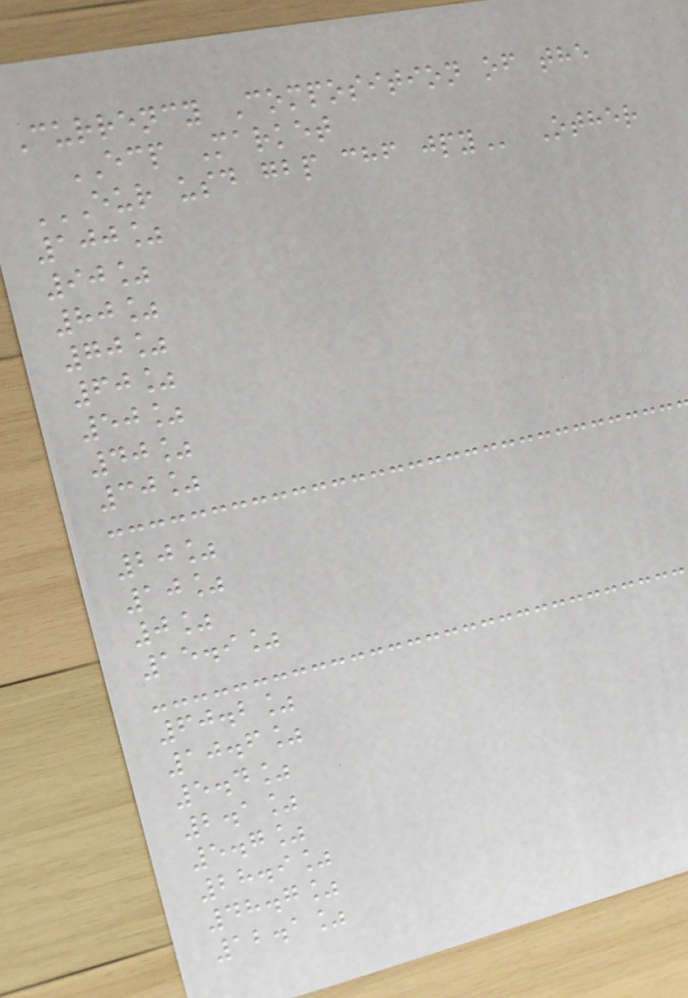Currency Composition of the
ECP Market
EUR USD GBP CHF JPY Other
100%
90%
80%
70%
60%
50%
40%
30%
20%
10%
0%
15.9%
60.2%
10.6%
5.4%
2.1%
5.7%
28.9%
48.7%
12.1%
